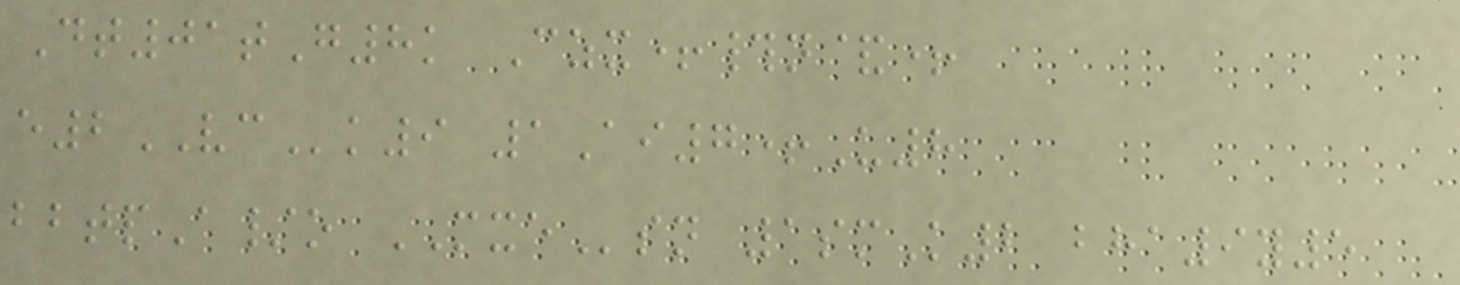Dt01tG8k Czx+#n&+
e2VCk9 1Ai7+U8
bbtpA/o MXEsn 1smK2 bha9y5
